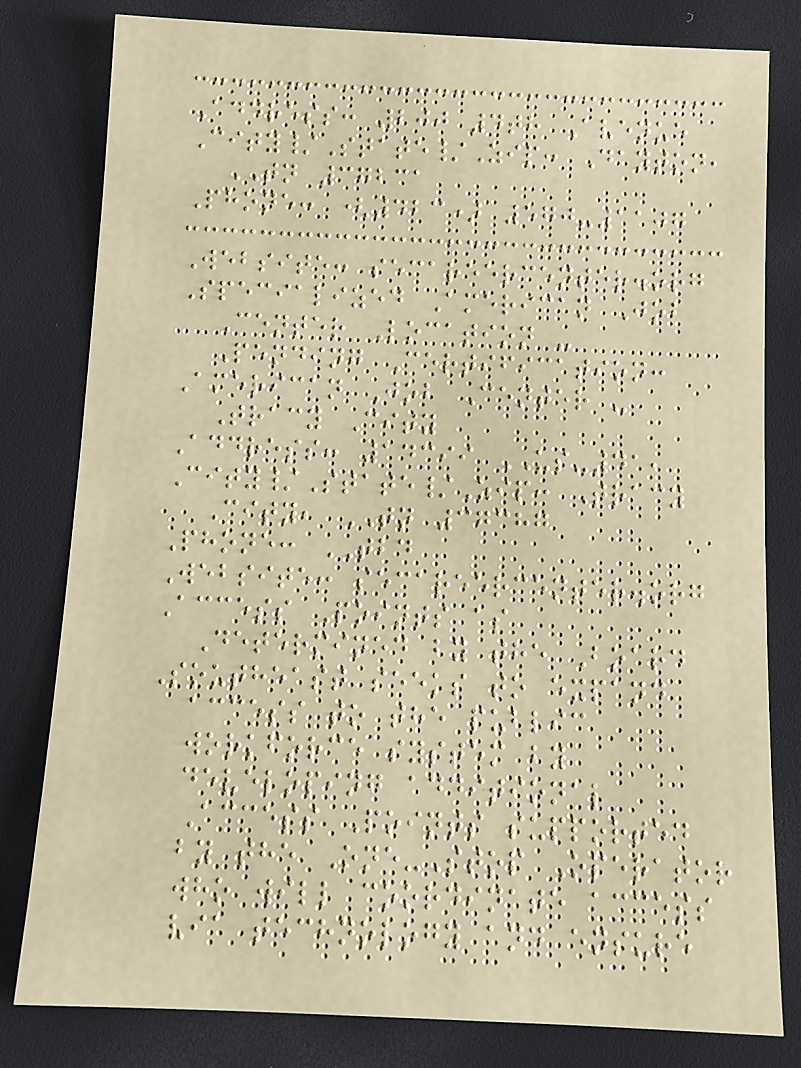Address: 200 4th Avenue
City/State/Zip: Dayton,
TN 37231
Phone: (423) 570-1107
Website: secareercenter.org
Specialized American Job
Center Location -
Pending Certification:
American Job Center -
Tracy City
Address: 14399 US-41,
City/State/Zip: Tracy
City, TN 37387
Phone: TBD
Website: secareercenter.org
Access Points as
Determined by the Board
Southeast seeks to expand
access to the public
workforce system by
developing additional
Access Points supported
by the One-Stop Operator
who will coordinate access
via technology and ensure
